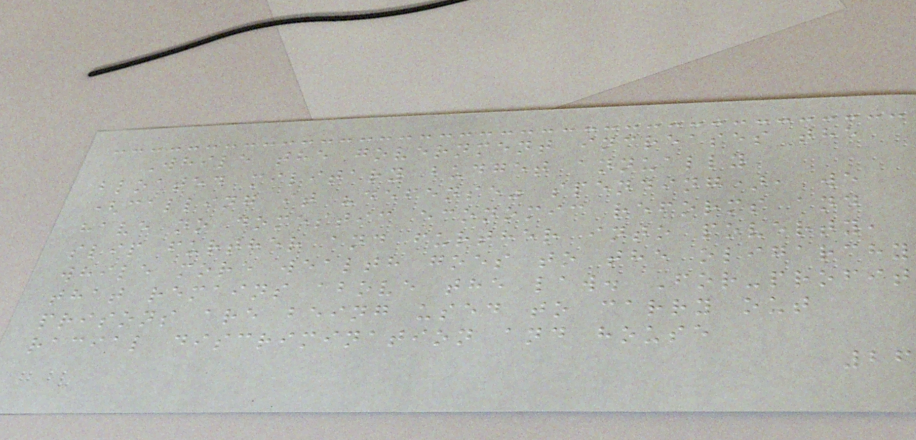While the government increases the
bloated military budget annually
(calling it "defense" spending), we
have no domestic economic reforms and
slip further and further into poverty,
while more wealth goes to the oligarchy
that remains above the law. For-profit
prisons are being used to carry out
racial discrimination and house
26
